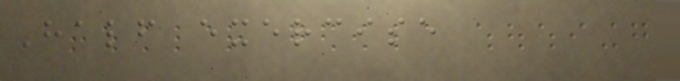Half exercise
